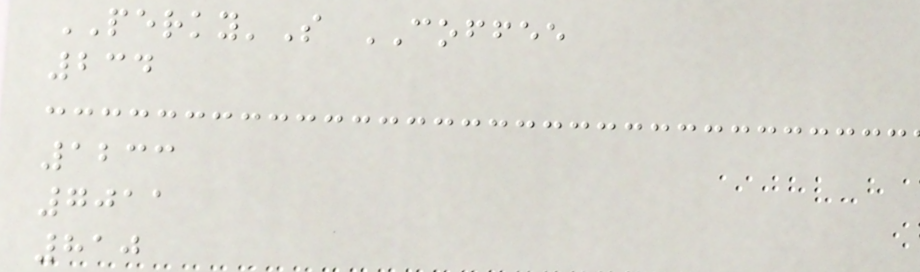PERKY'S COFFEE
234
1233
7011
810
